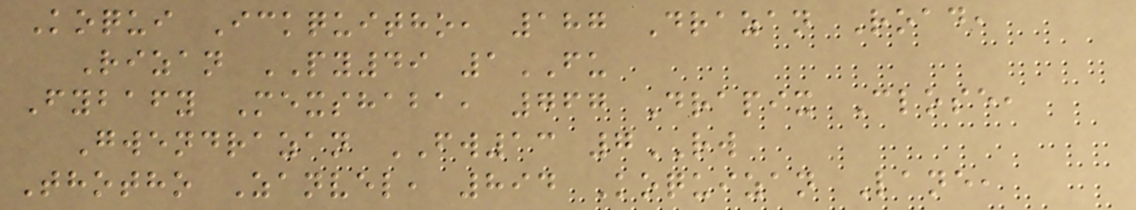Koqui Ickquitho, 187 Drazan Road,
Rizan PY49 1FU
Fybafy Mexshaba, 767 Drapix Close,
Gwendrazan FW13 7RW
Thotho Zanvel, 894 Koquizan Lane,
